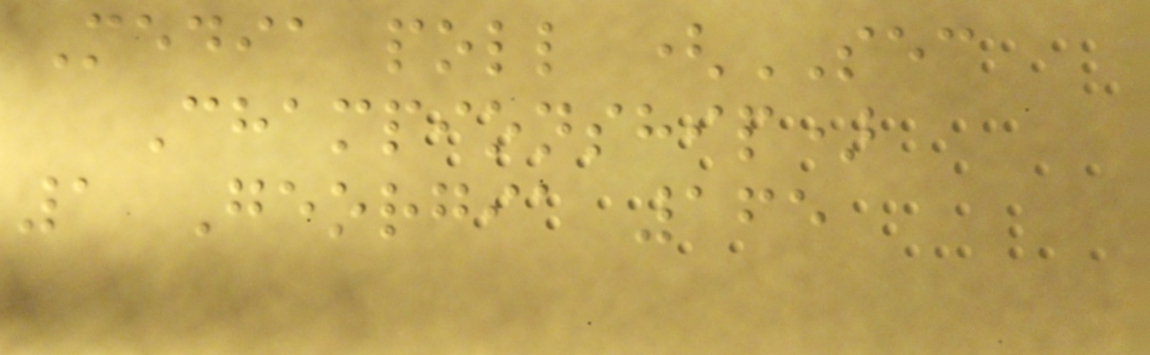Media poll (SEC
Championship)
1 Georgia 165
